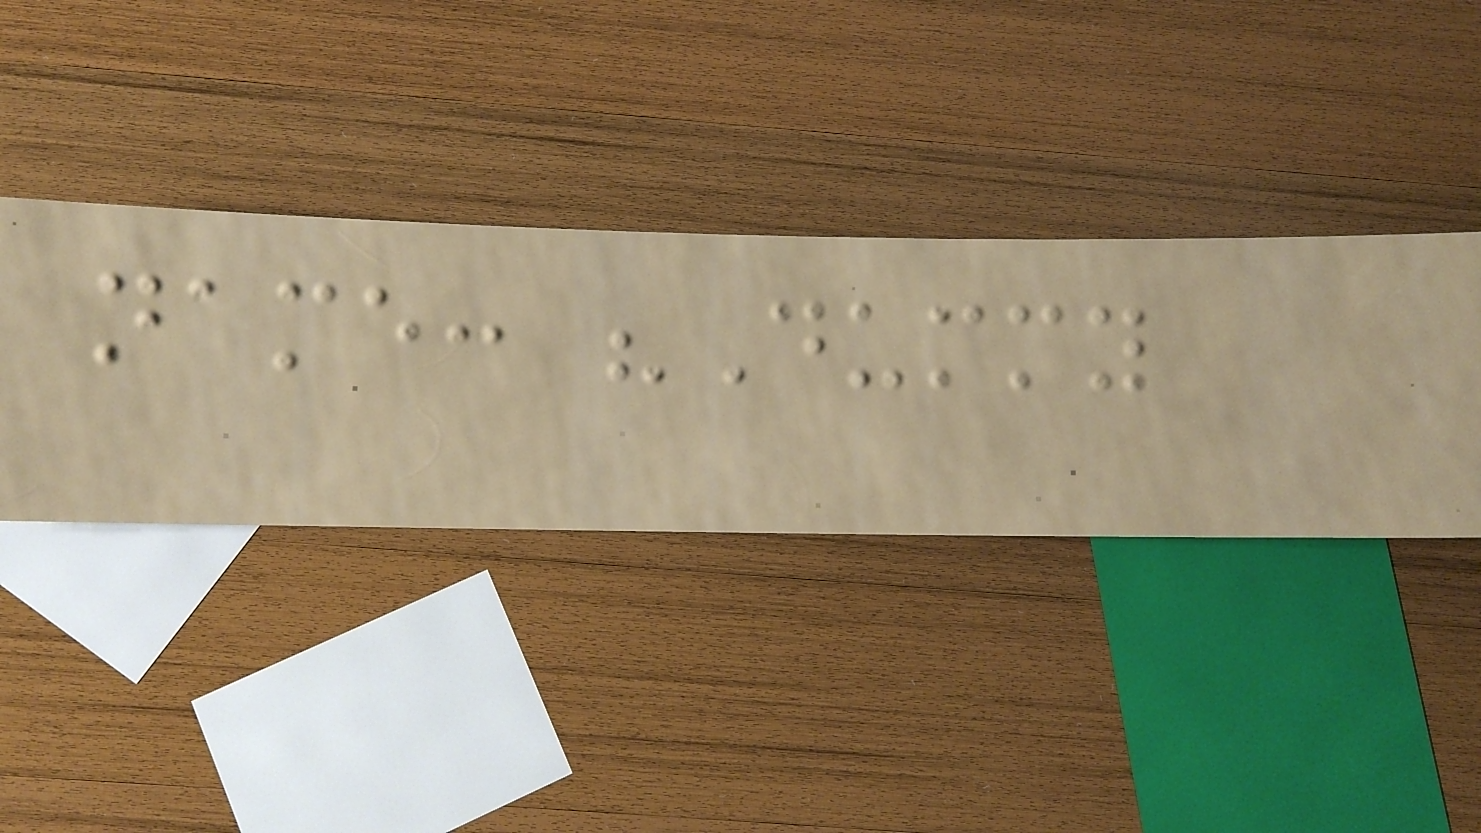name: "Dummy
